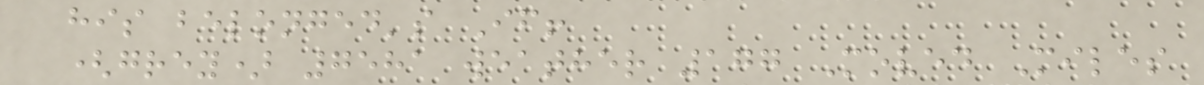his belonged's If!
(grey) 7581 weather 177 Moved Miles
